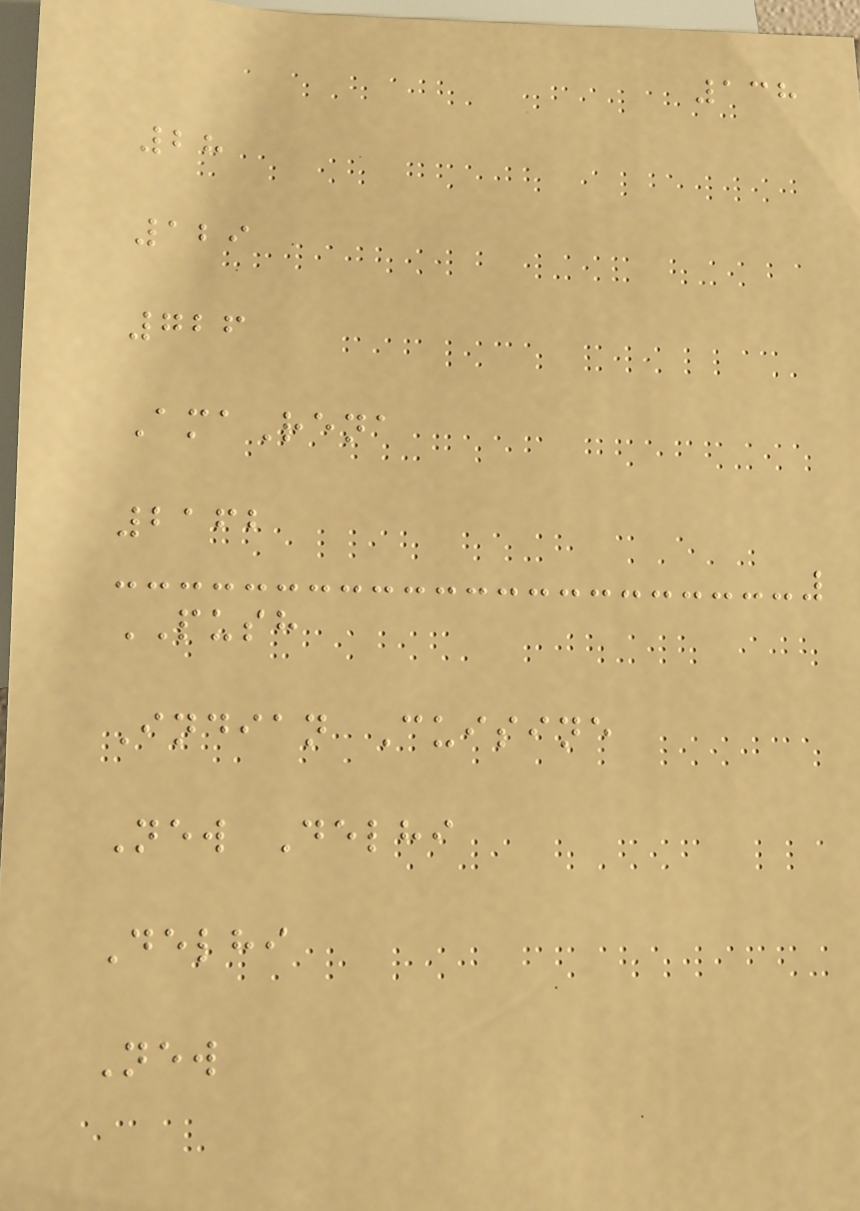138
28
129
726
AmaRena
2162
PUSH
Indian Cuisine
New Delhi
Delhi
New
